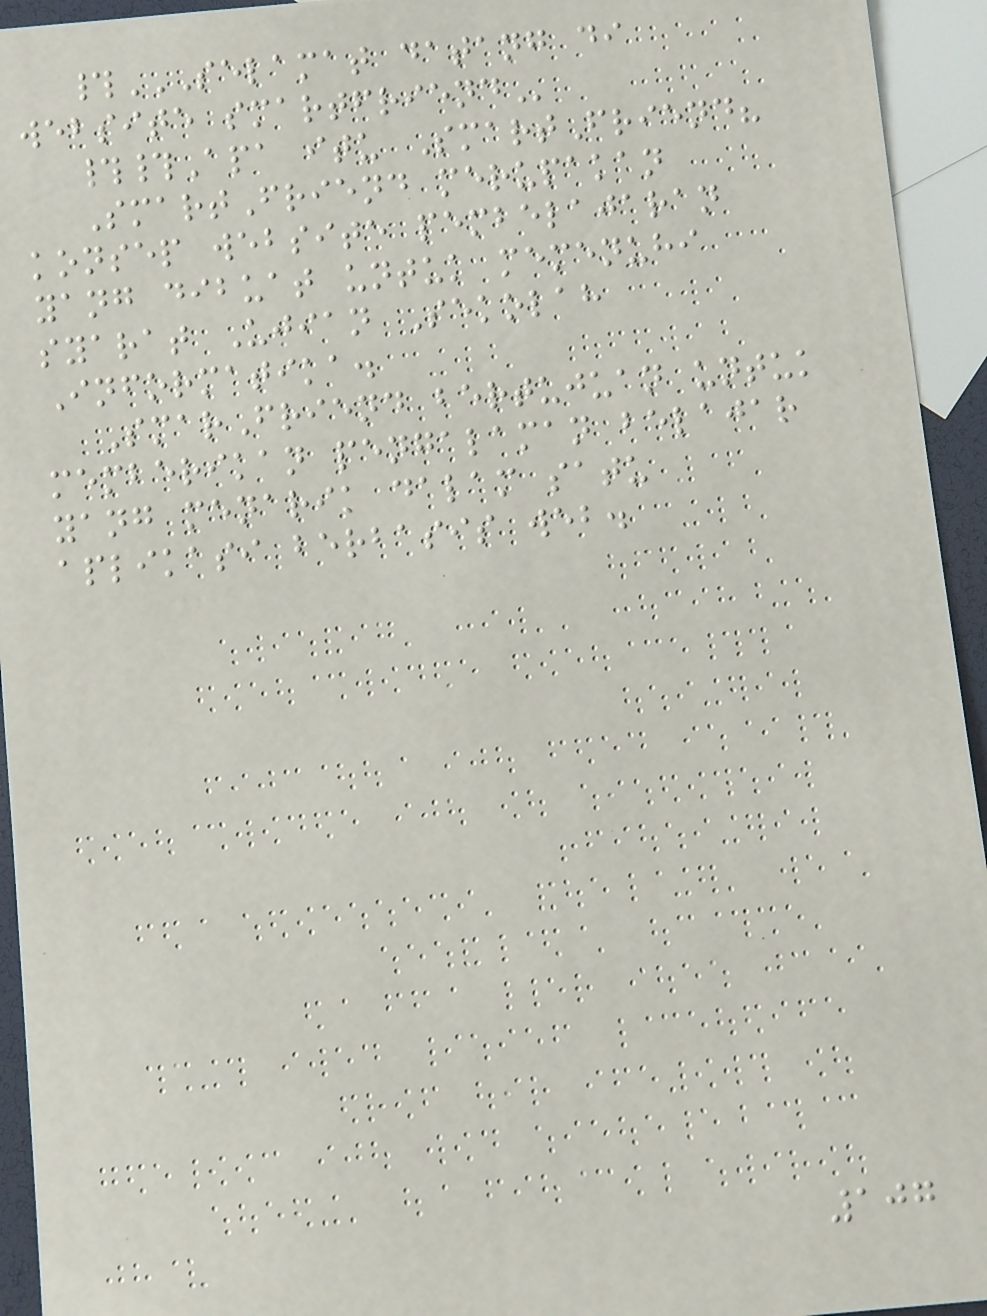#SELAMAT DATANG DI
WEBSITE SMARTFRIEND
##Apa itu SmartFriend?
SmartFriend merupakan
konsep website pembelajaran
yang dibuat untuk memenuhi
syarat Ujian Sekolah
Informatika.
SmarFriend bertujuan untuk
memberikan pengalaman belajar
yang menarik dalam satu
aplikasi berbasis web.
107
